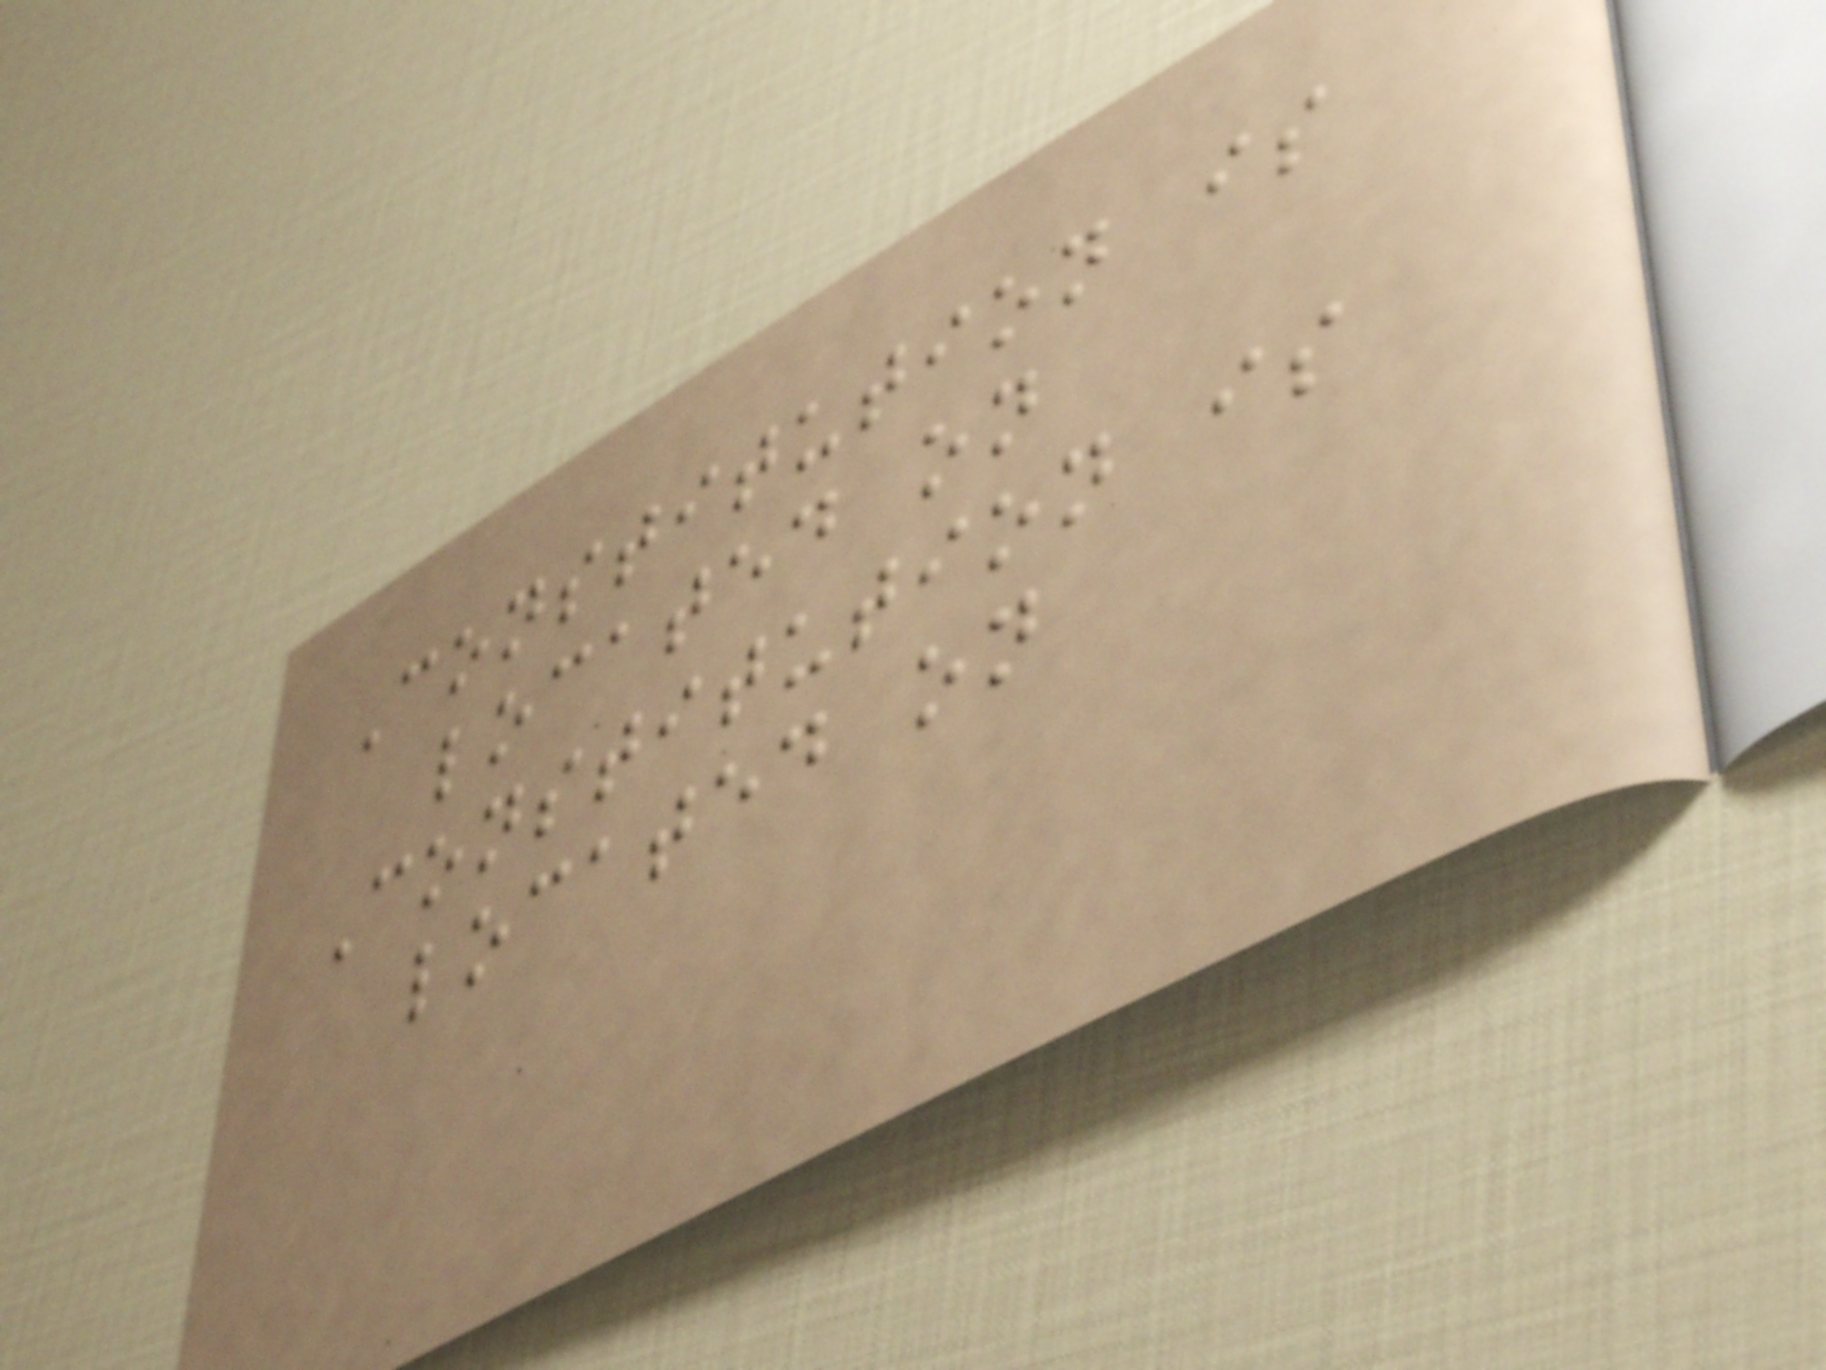Constitution is
located on
Constitution is
located on
